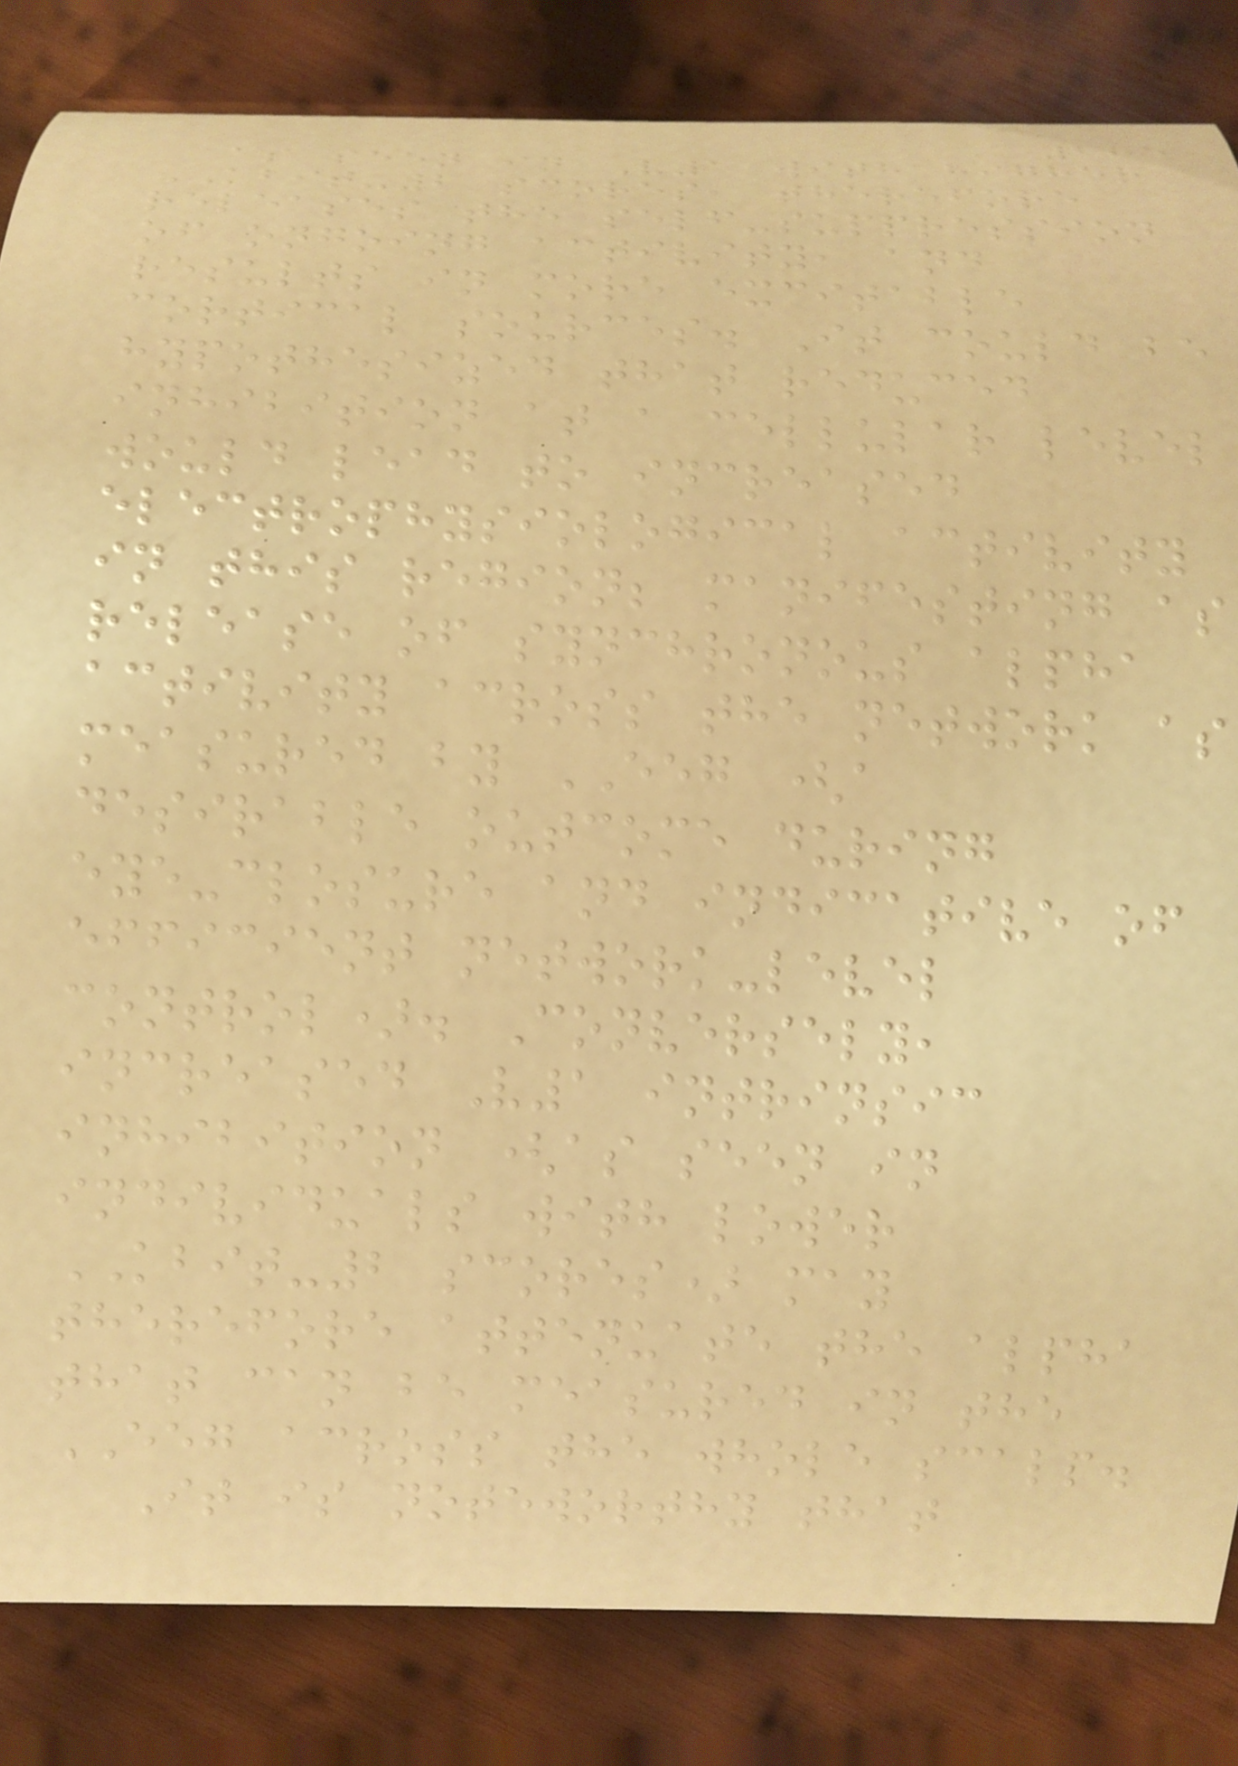285
as seen in V1 with higher
KBIT-2 scores, therefore
releases the self-suppression
of ongoing activity, and
results in more excitable
cortical sources. It could be
hypothesized that reduced
inhibition at a cellular level
would lead to increased
electrophysiological activity
in this region; manifesting as
release of synchronous alpha
activity across the network as
measured by EEG (a
desirable outcome during
eye-closure and indicative of
efficient network-level
control). Conversely,
increased V1 intrinsic
inhibition (as seen in
individuals with lower
KBIT-2 scores) may
therefore attenuate the alpha
that can be measured in the
EEG across the whole scalp.
It is noteworthy that
